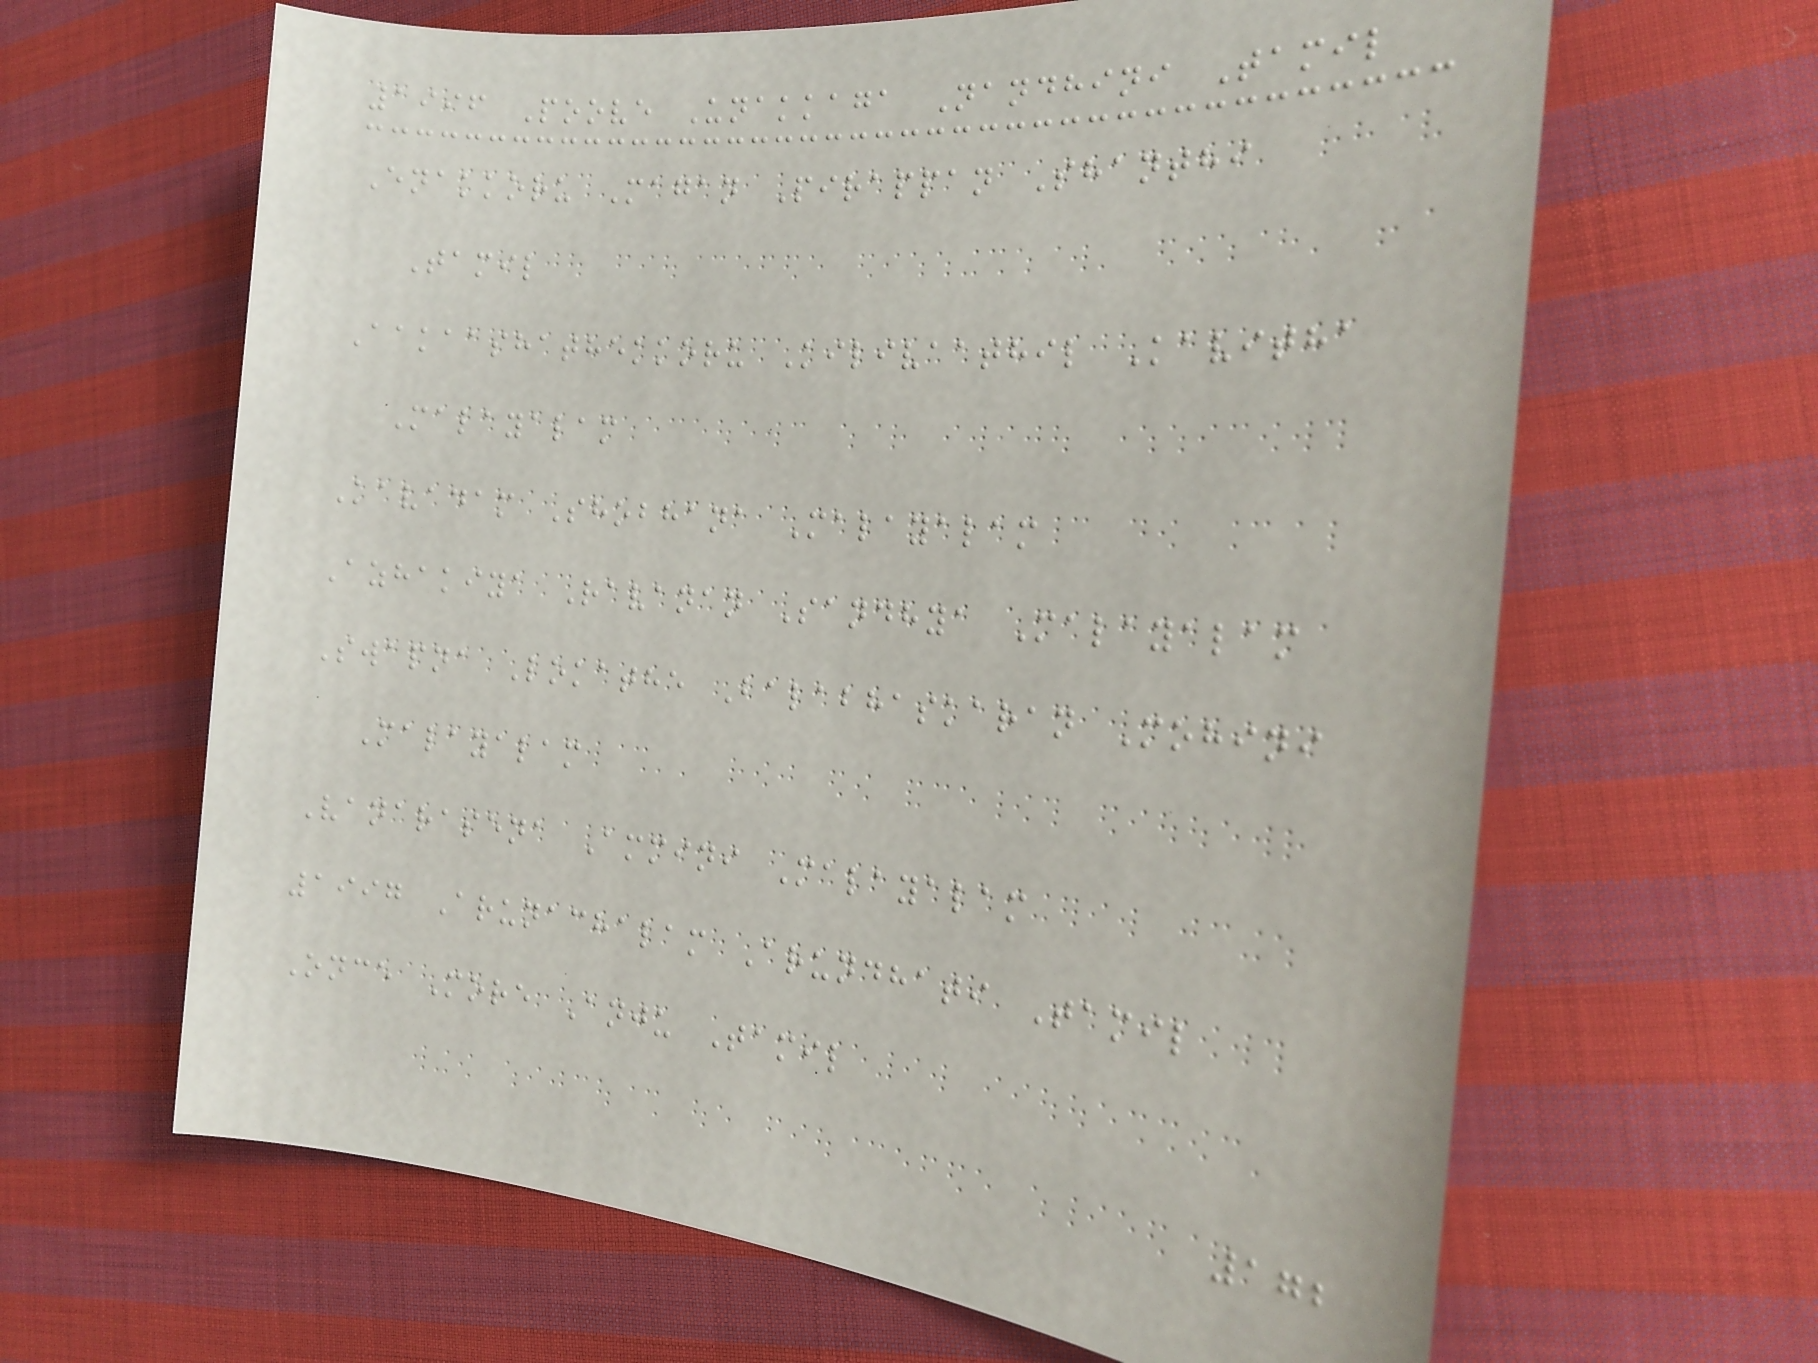1996 Poove Unakkaga Nandhini Tamil
Enakkoru Magan Pirappan Shanthi
Tamil
Aakaashathekkoru Kilivaathil Kavitha
Malayalam
Kavadam Shobhana Malayalam
Azhakiya Ravanan Sandhya Malayalam
Swapna Lokathe Balabhaskaran Mohini
Malayalam
Vanarasena Ammini Malayalam
1997 Arunachalam Arundhati Tamil
Once More Anju Tamil
172
